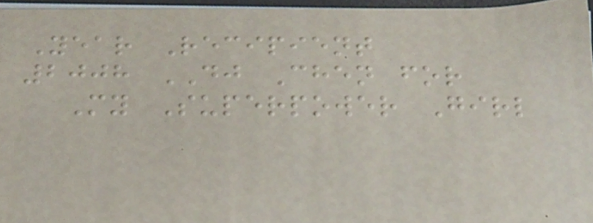Year Recipient
2008 DJ Chen for
My Superpower Girl
